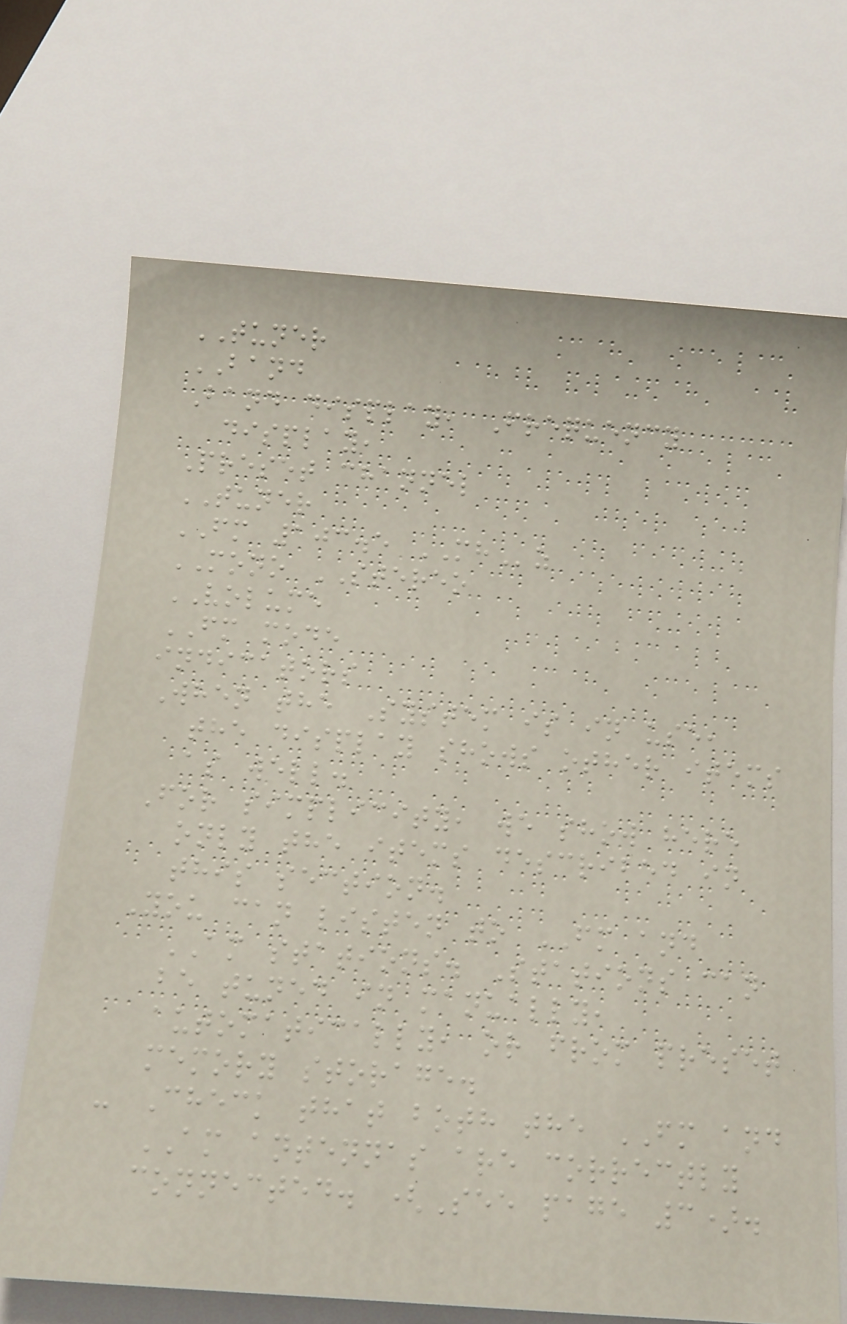TUNER
BAND
Band display, Frequency
display,
Preset channel
TUNER
FM 103.5 MHz
MONO STEREO
VOLUME
FM mode
indicators
When the System is in use,
the display shows other items
as well.
For simplicity, we show here
only the items described in
this section.
You can listen to FM and
AM stations. Stations can
be tuned in manually,
automatically, or from preset
memory storage.
- Check that both the FM and
AM antennas are correctly
connected. (See page 3).
